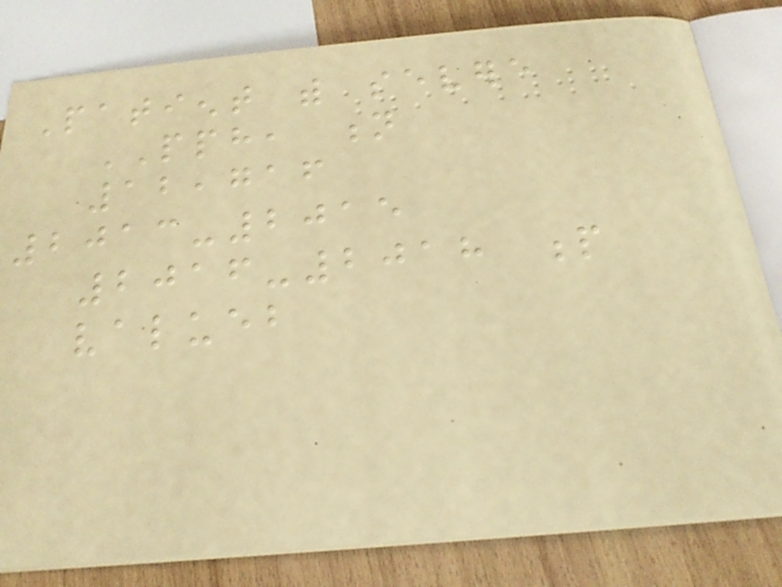Patient with severe
PPH, n
12,716
2013-2015
2016-2018 p
valueb
